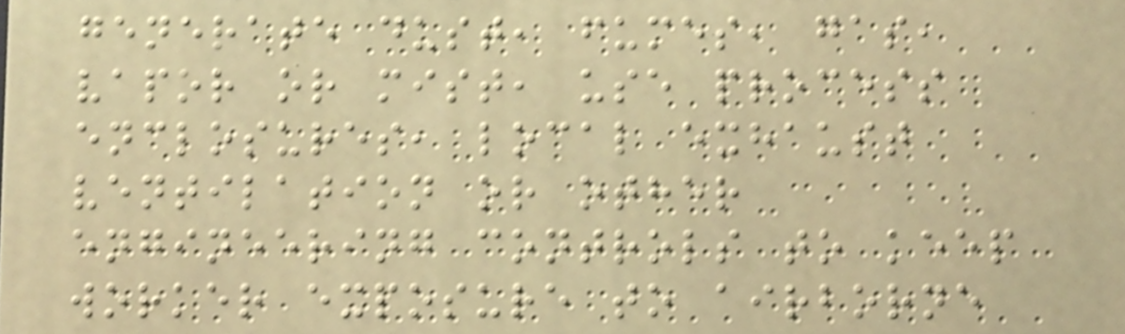generate dust, fumes, gas,
vapor or mist, use process
enclosures, local exhaust
ventilation or other
engineering controls to keep
worker exposure to airborne
